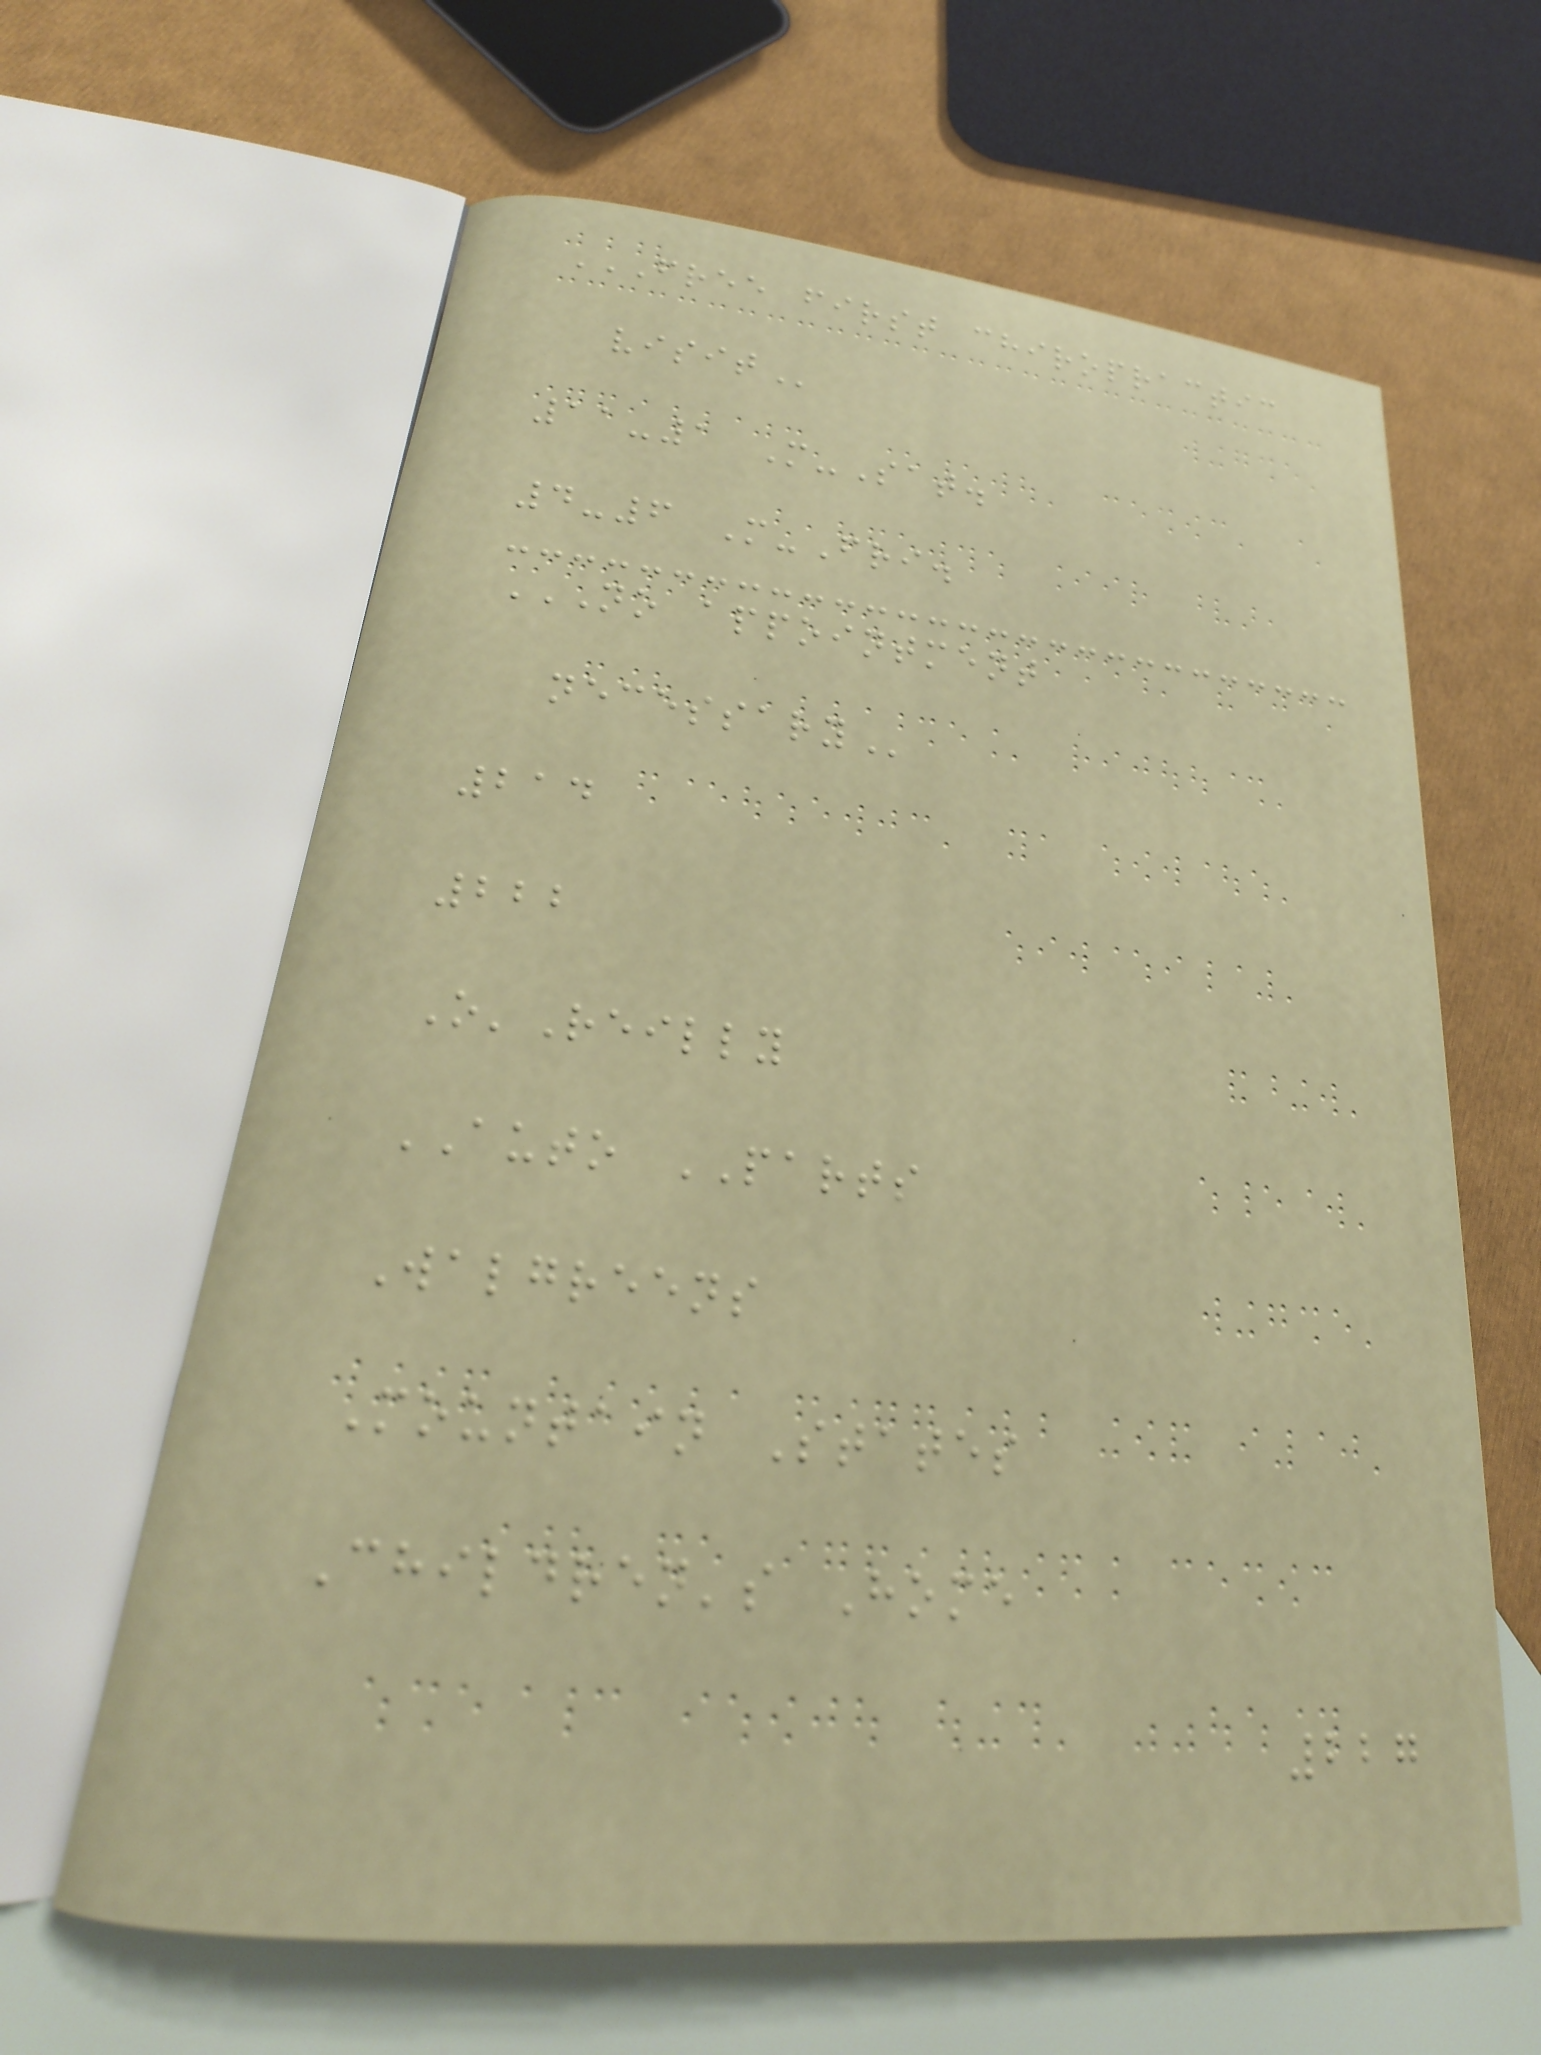FREE FIRST CHIROPRACTIC
VISIT
11-1 M-Sat.
4-6 M-Fri.
NO APPOINTMENT
NECESSARY
214
222
O'Reilly
AUTO PARTS
Walgreens
Mountain States
Children's Home
227
